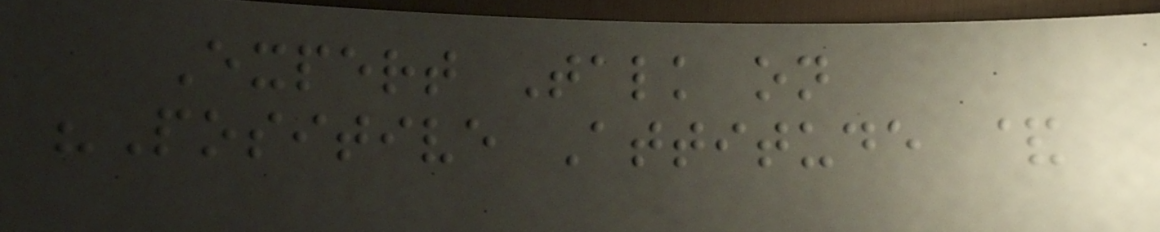Expert Talk on
"Positive Attitude &
